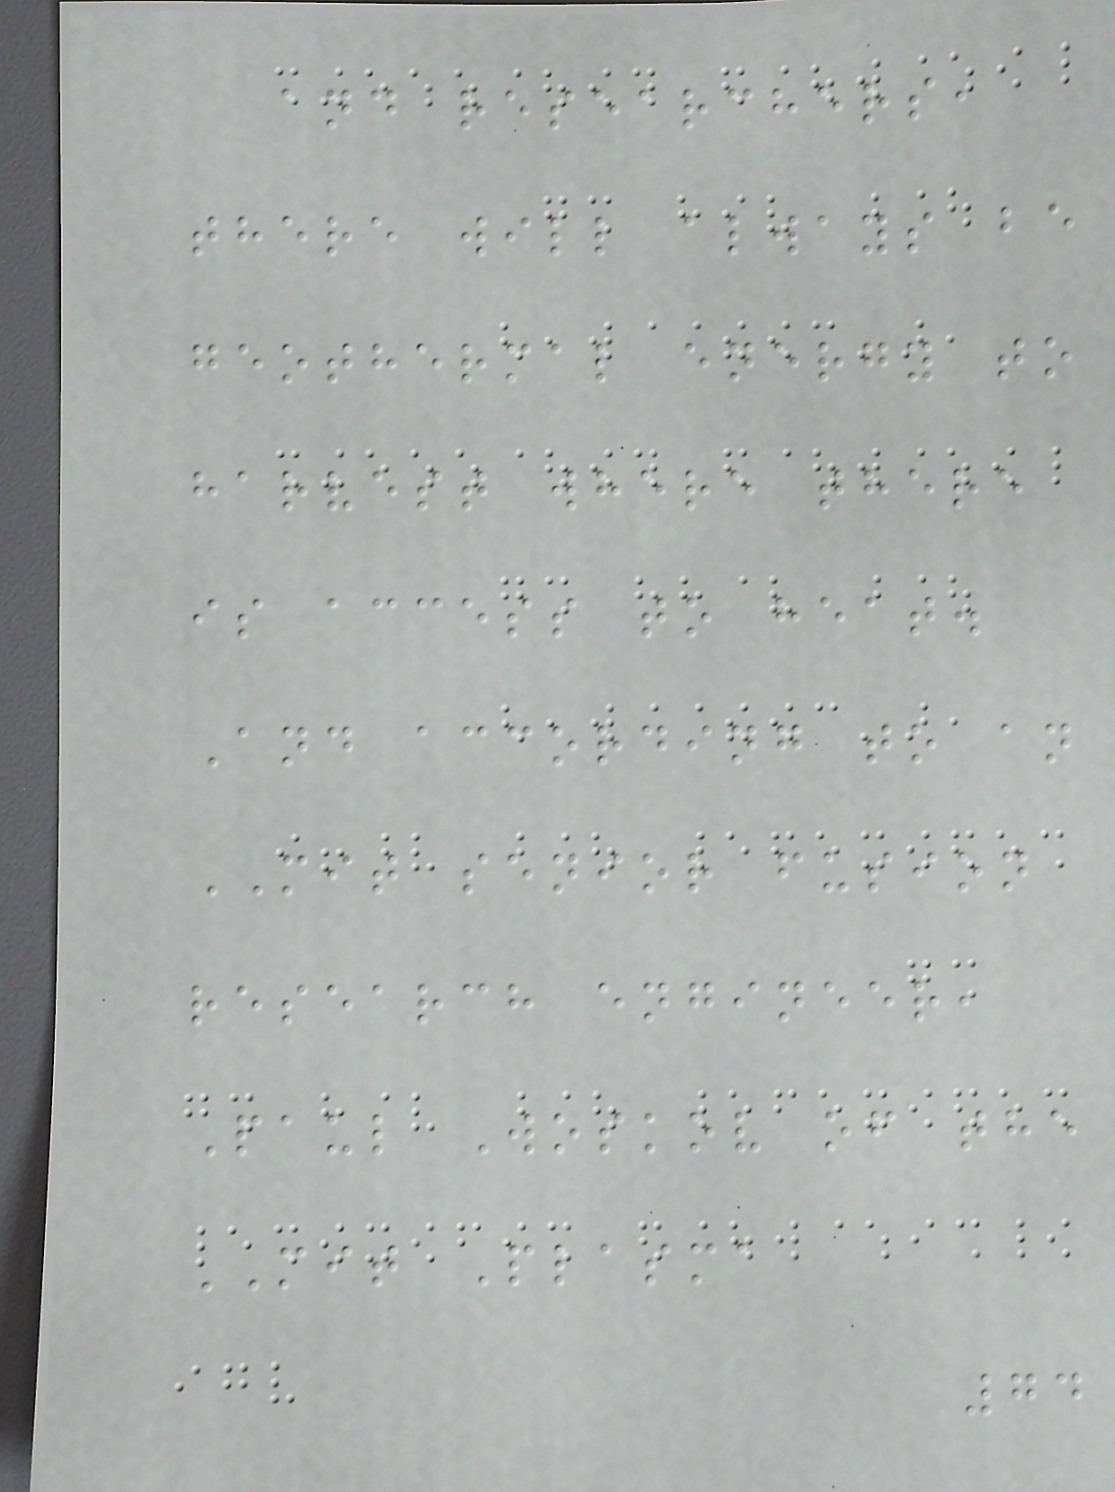and researchers,
there will always be
geothermal energy to
harvest where there
is access to heat.
And according to an
MIT senior fusion
research engineer,
Paul Woskov of the
MIT Plasma
74
